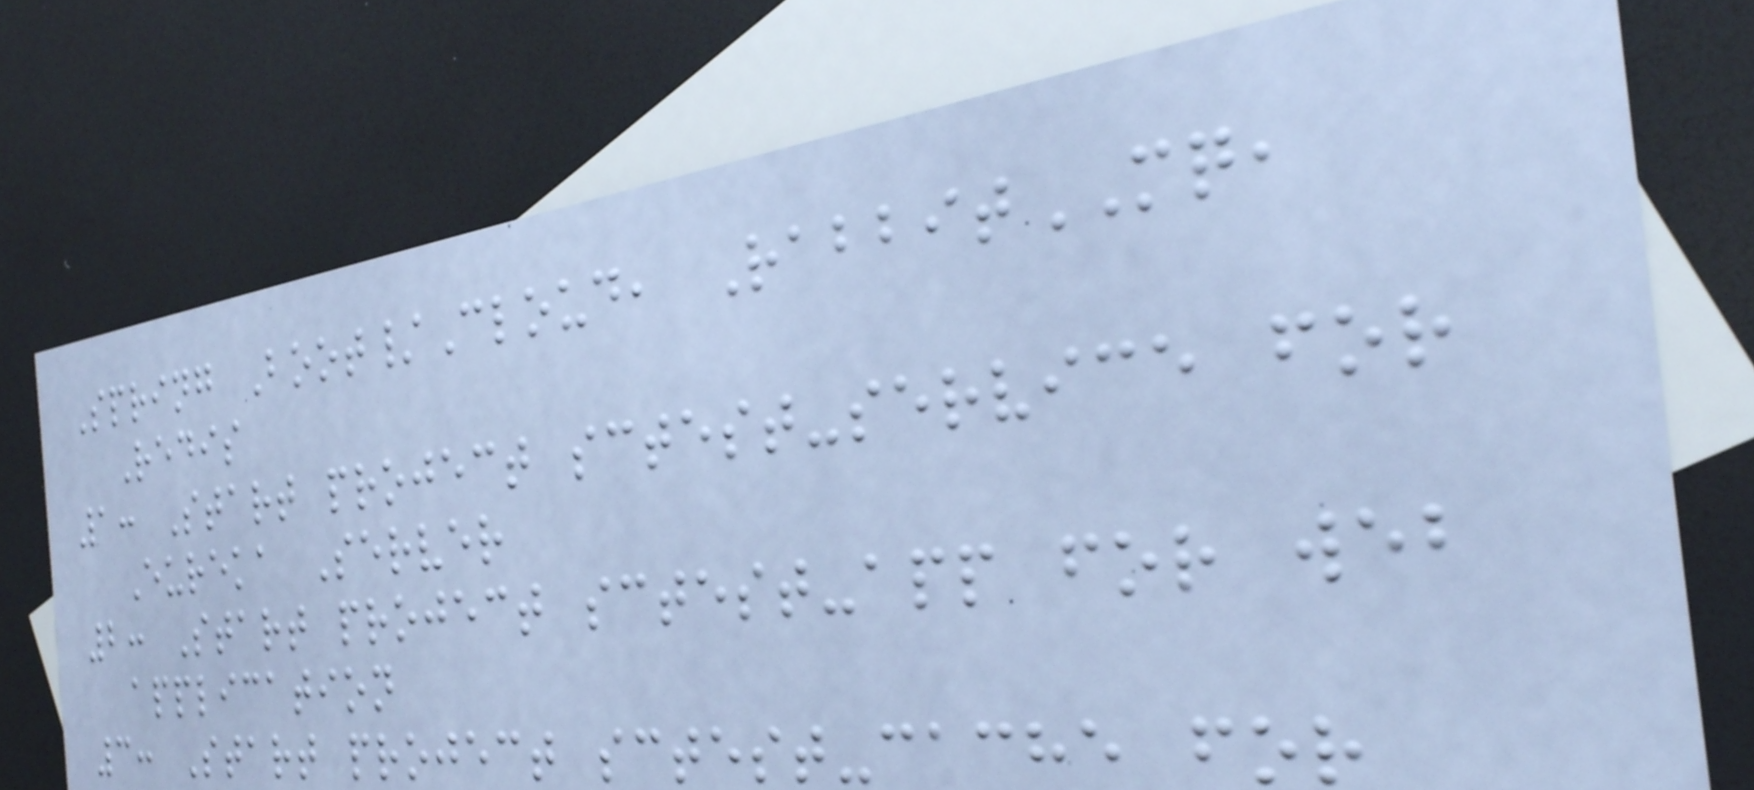Spring Boot/Cloud, RabbitMQ,
Redis
1: Start project sctest-service for
Eureka Server
2: Start project sctest-app for web
application
3: Start project sctest-cache for
